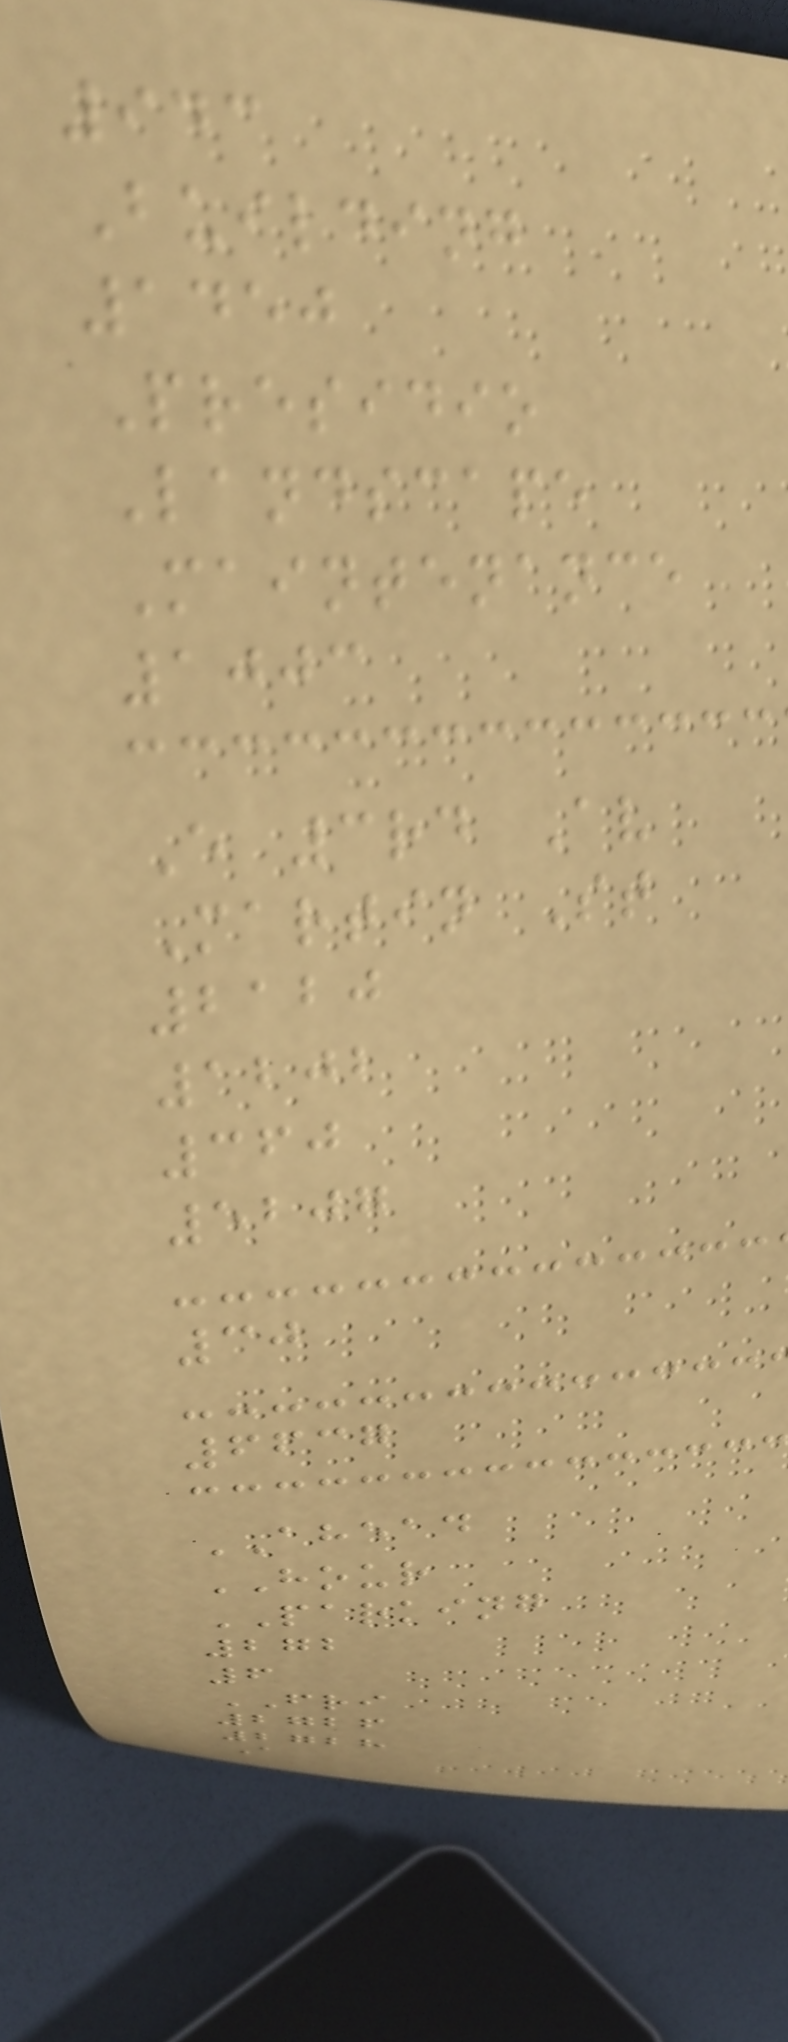943
Building
1450
Presidio
Landscape
Maintenance
1003
E 3rd Av
Martin St
2120
1202
360
5207
30
6637
AHEAD
HOUR
PARKING
272
6
FRI
2726
2728
A
